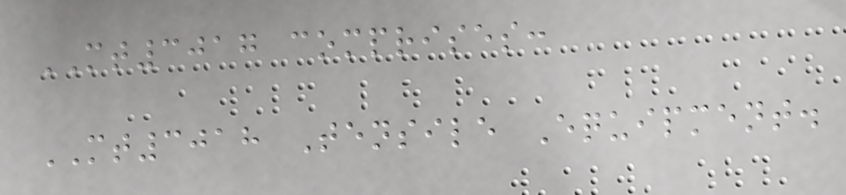MT3017 comprises:
MT3018 Tensile Equipment.
